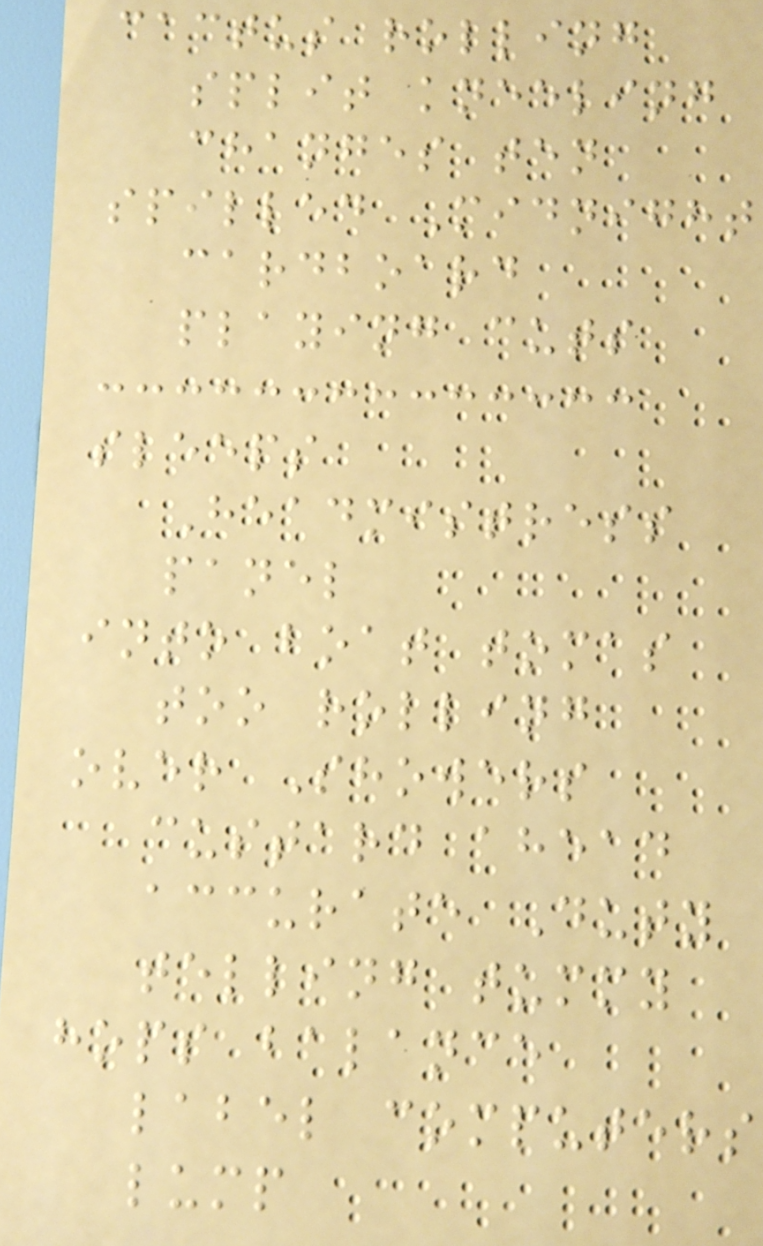cactus rolling
split kneeling
changes ten
spilled Midnight
cardboard
playing cuts
sleeps
Headmistress
panel
into boat tomas
too rolling
over Showers
custard ahead
accurate Duty
telling tummy
hops balance
label computers
lump
